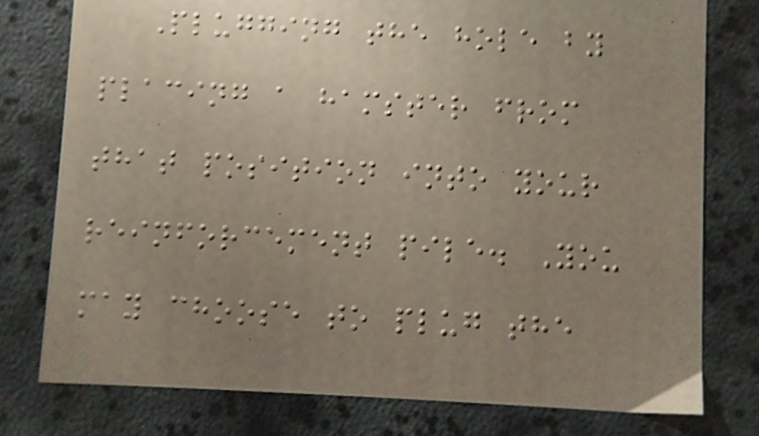Plugging the hole by
placing a hamster from
that position into your
reinforcement pile. You
may choose to plug the
